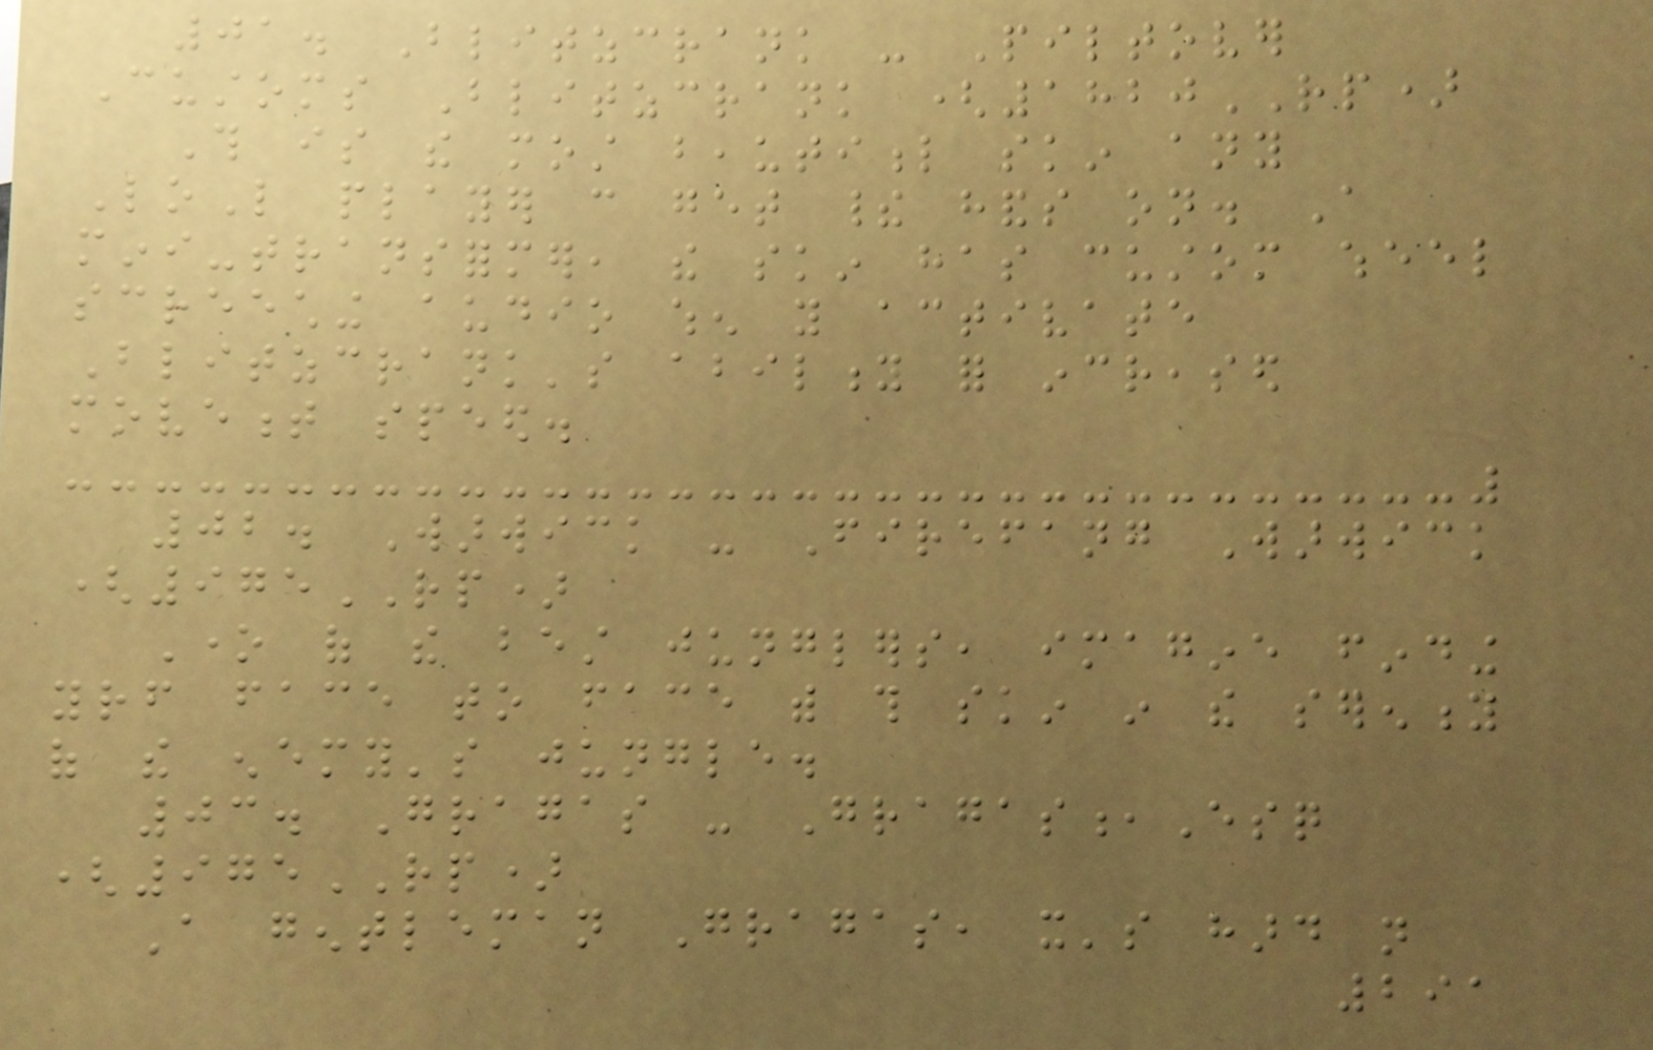01. Blitzcrank - Piltover
Customs Blitzcrank (1820RP)
This is the most beautiful skin any
LoL player can get their hands on. A
mini-transformer, the skin has custom wheel
screeching audio when you activate
Blitzcrank's ability for increased
movement speed.
02. Warwick - Firefang Warwick
(975RP)
One of the best junglers, imagine finding
yourself face to face with this skin in the serenity
of the enemy's jungle.
03. Gragas - Gragas,Esq
(975RP)
A gentleman Gragas, it's hard not
291
